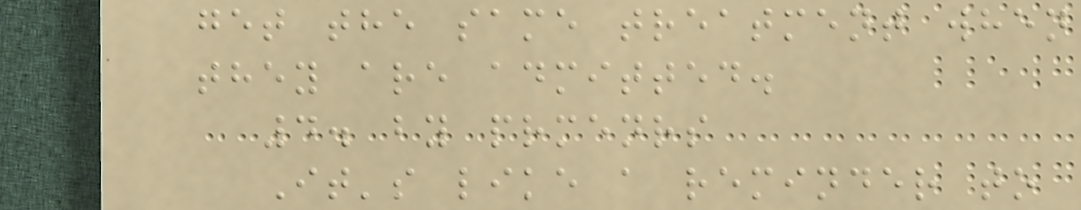get the same treatment when
they are admitted.
4. by prmenrs
It's like a reminder to
